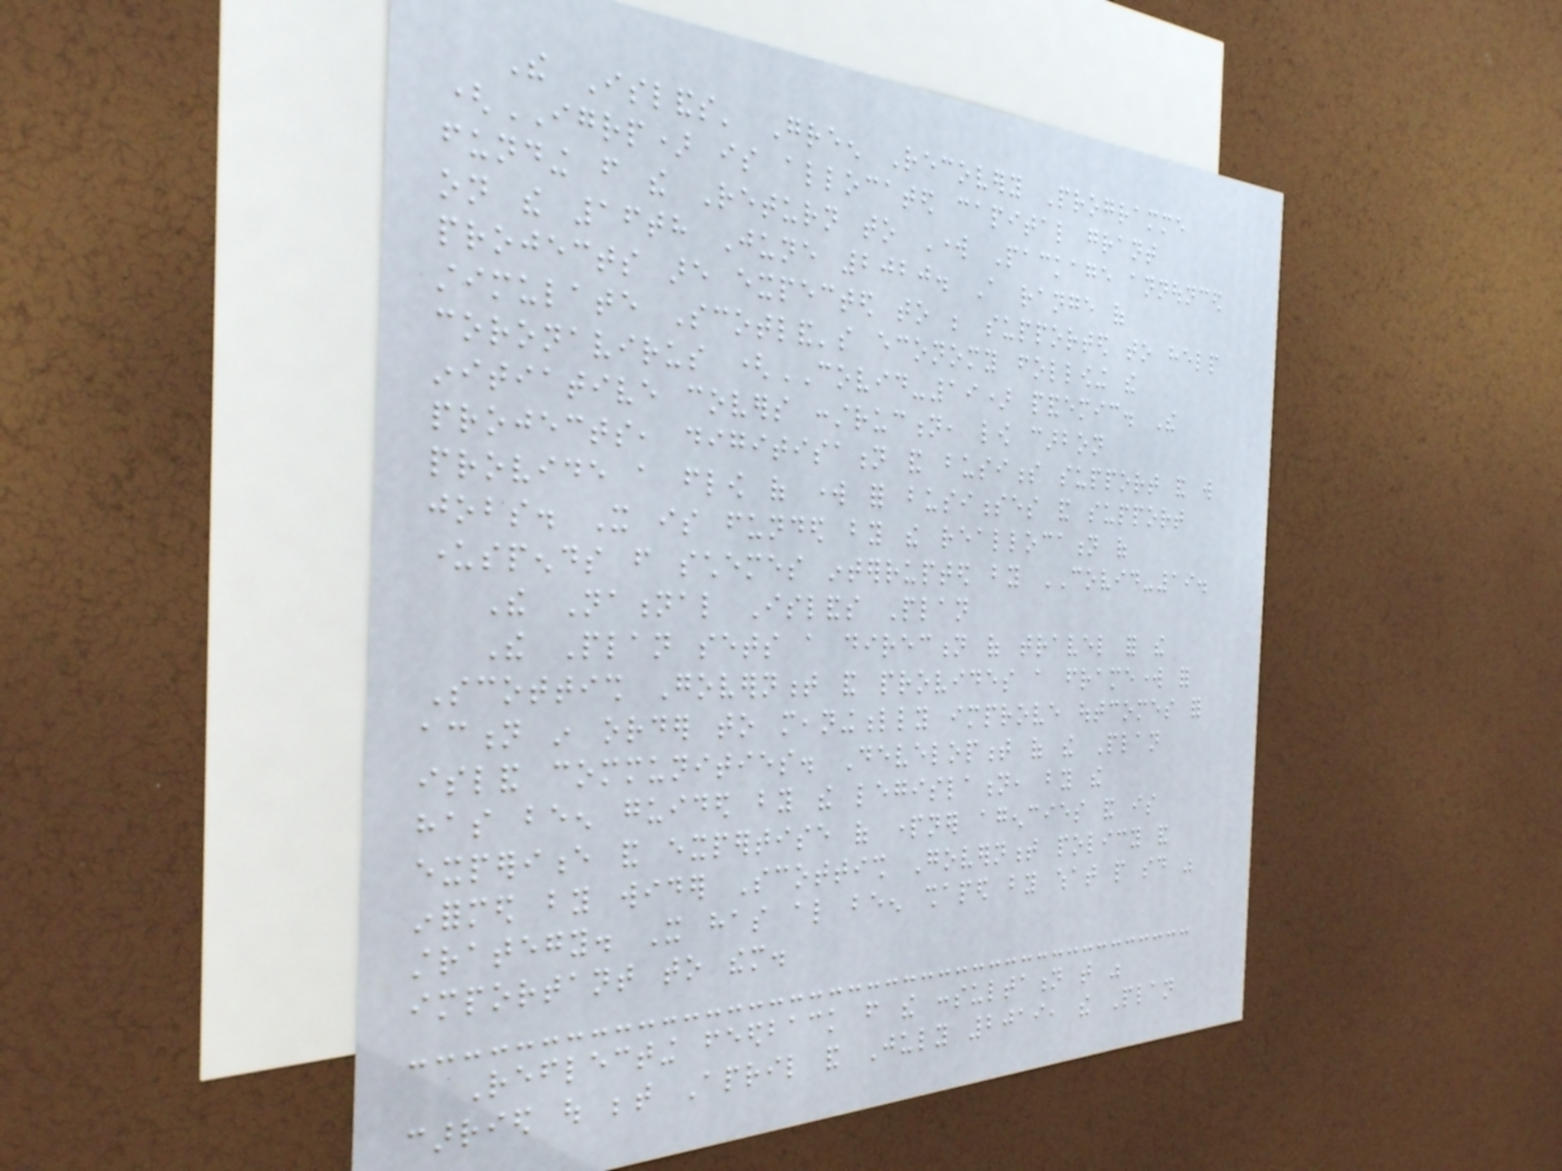The Islands' Green Recovery Programme
(IGRP) is allocated capital grant
funding from the Return to Work Package announced
on the 16th June 2020. A range of
projects are expected to be supported to help
stimulate Scotland's economy following the
coronavirus (COVID-19) pandemic. The
initiative covers construction, low carbon
projects, digitisation and business support and will
provide a flow of work for businesses and support
jobs. It is funded by the reallocation of
underspends from schemes interrupted by COVID-19.
The National Islands Plan
The Plan sets a direction of travel for the
Scottish Government and provides a framework for
action in order to meaningfully improve outcomes for
island communities. Development of the Plan
has been guided by the legislation, by the
experience and expertise of partner agencies and is
informed by wider Scottish Government policy and
strategy. It has also been shaped by what people said was
important to them.
Reflecting feedback from the consultation that was
carried out between April and July 2019, the Plan
